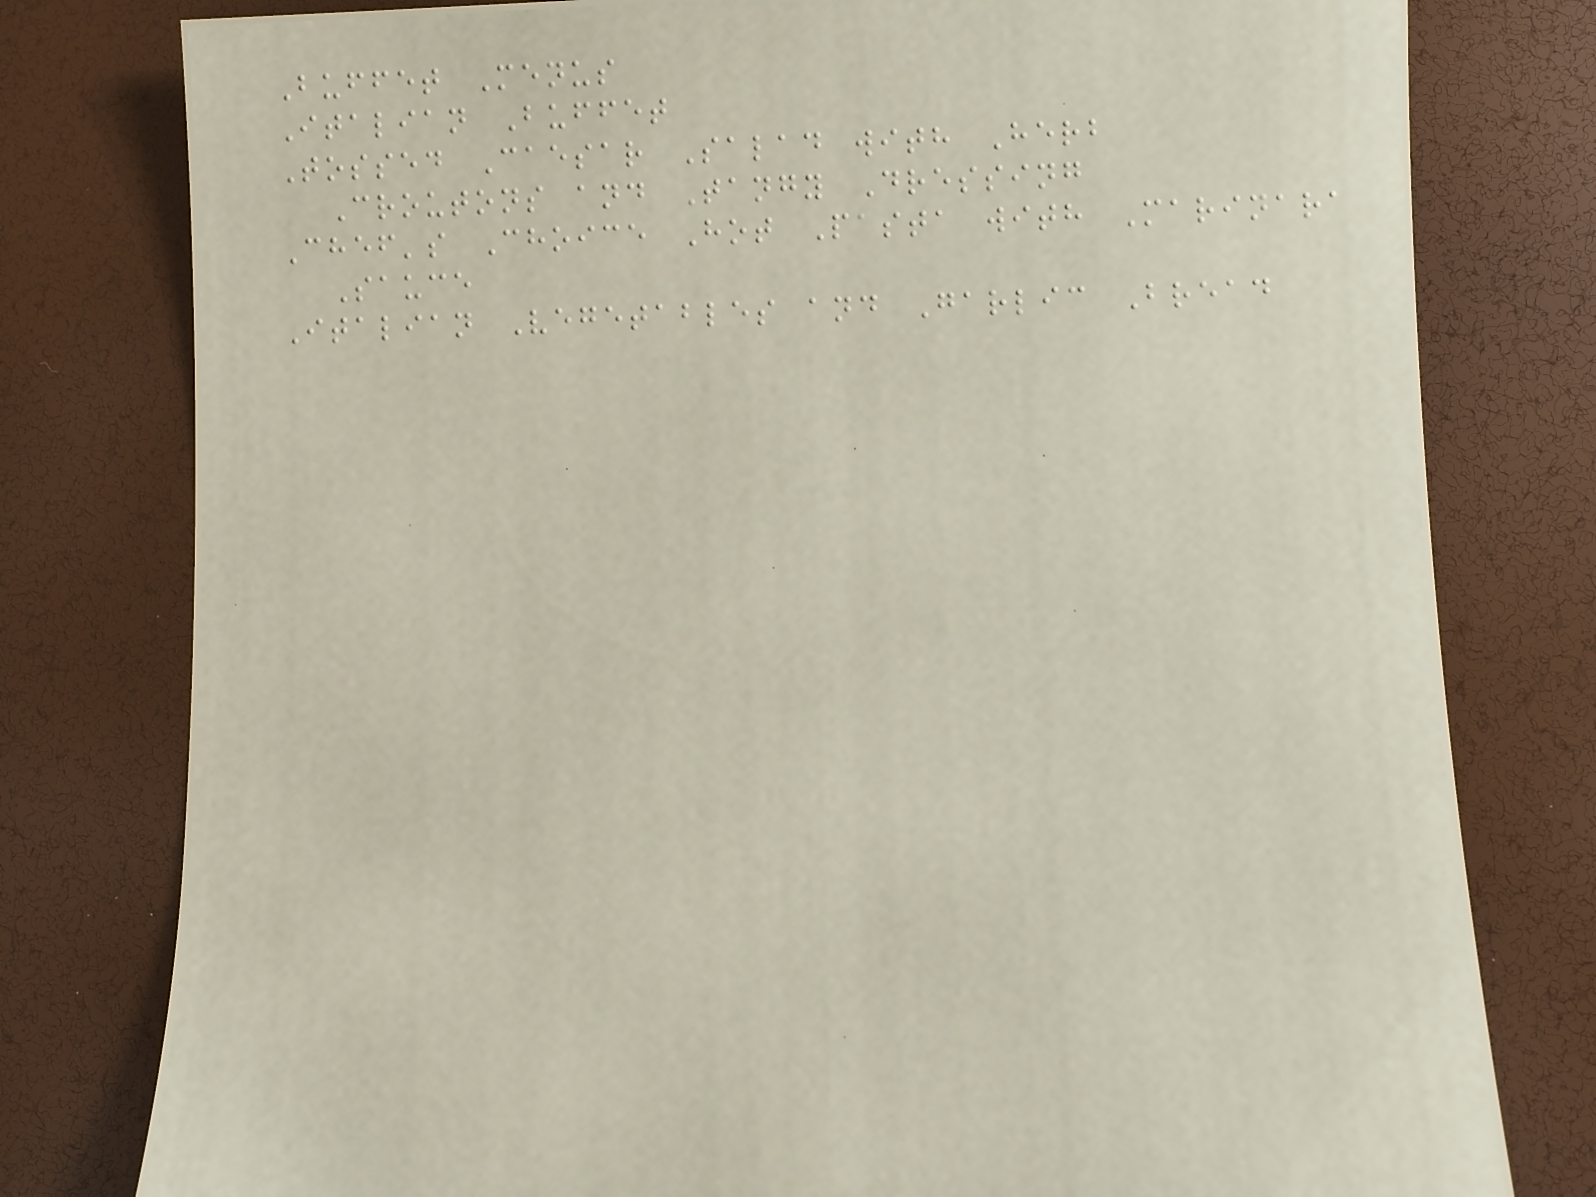Buffet Menus
Italian Buffet
Tossed Caesar Salad with Herb
Croutons and Tangy Dressing
Chef's Choice Hot Pasta with Marinara
Sauce
Italian Vegetables and Garlic Bread
